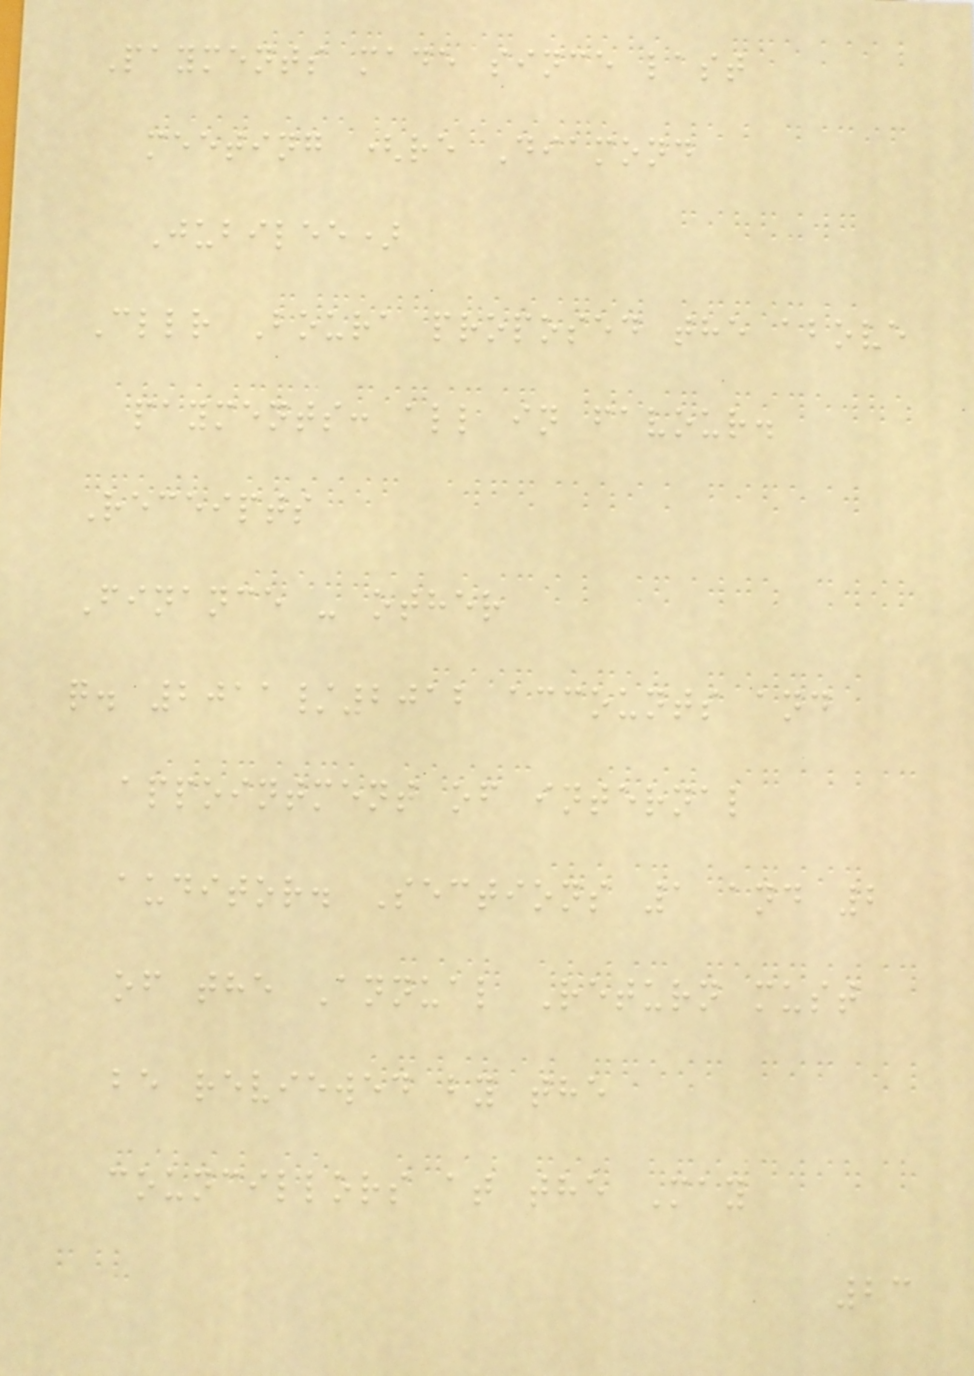Payments made since last
meeting (re Diamond
Jubilee)
Cllr Boura proposed the above
payments: all in favour.
Receipts
Finance - other
q. 2011/2012 accounts and
appointment of internal
auditor. Sections 1 and 2
of the Annual Return must
be reviewed by the
councillors at the May
23
